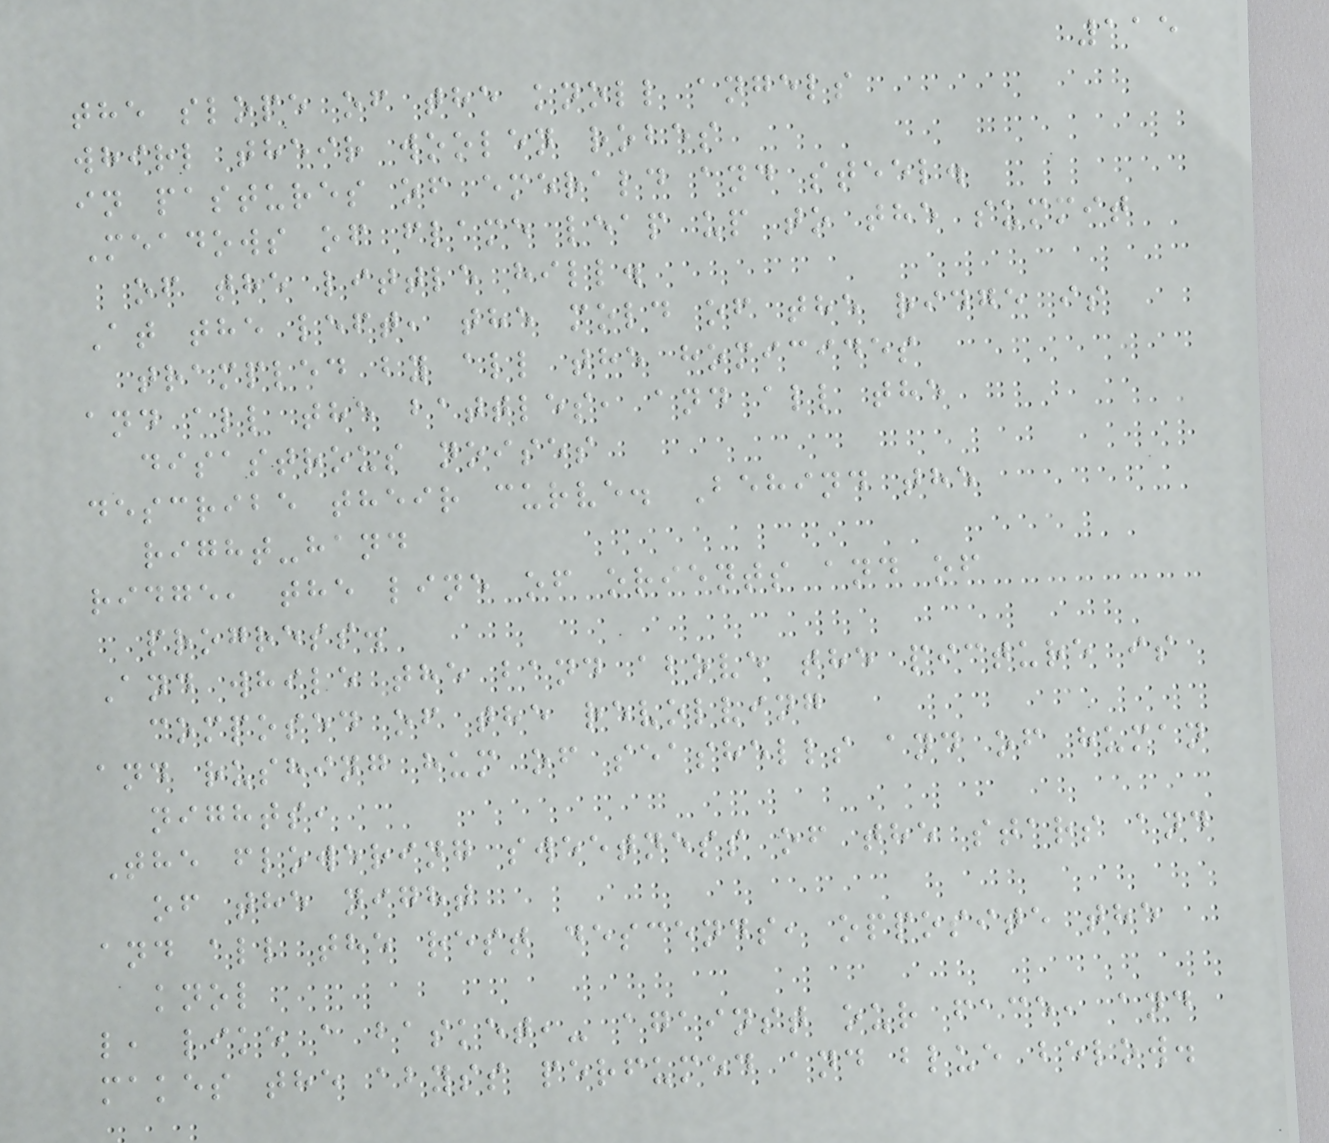115
the slope of the knoll angels
whirl their woolen robes
in pastures of emerald and steel.
Meadows of flame leap up to the summit
of the little hill.
At the left, the mold of the ridge is
trampled by all the homicides
and all the battles, and all the
disastrous noises
describe their curve. Behind the
right-hand
ridge, the line of orients and of
progress.
And while the band above the picture is
composed of the revolving
and rushing hum of seashells and of human
nights,
The flowering sweetness of the stars and
of the night
and all the rest descends, opposite the
knol
l, like a basket,- against our face, and
makes the abyss perfumed and blue below.
